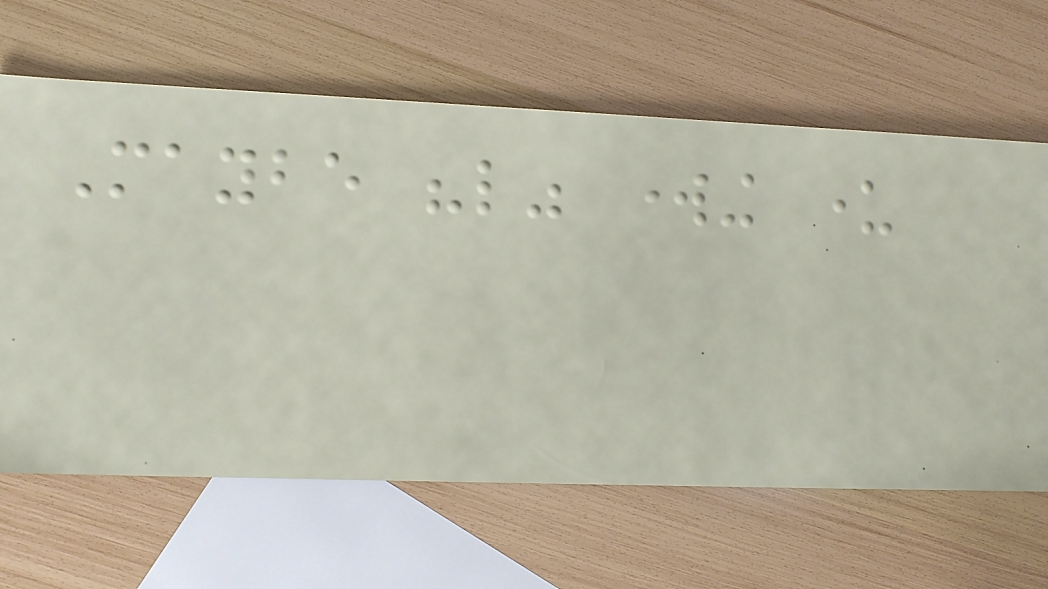Maybe "like" working under
